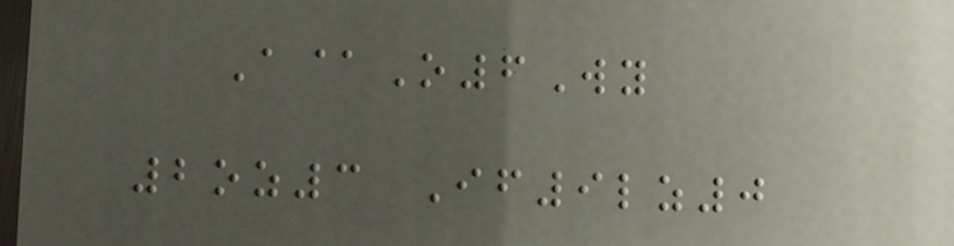A@O6Wy
2oz3 If9lz0
